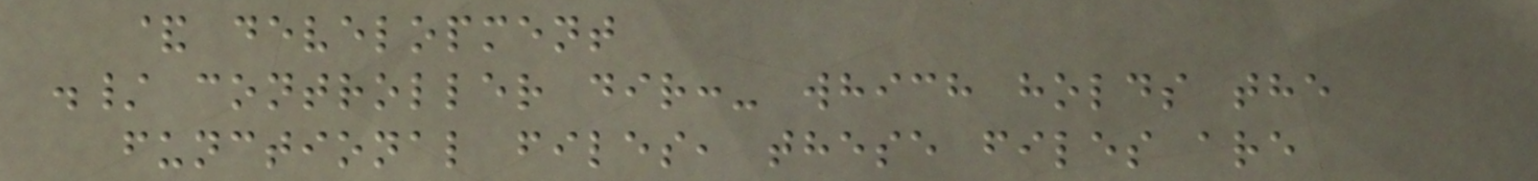& development
./ controller dir:- which holds the
functional files, these files are
